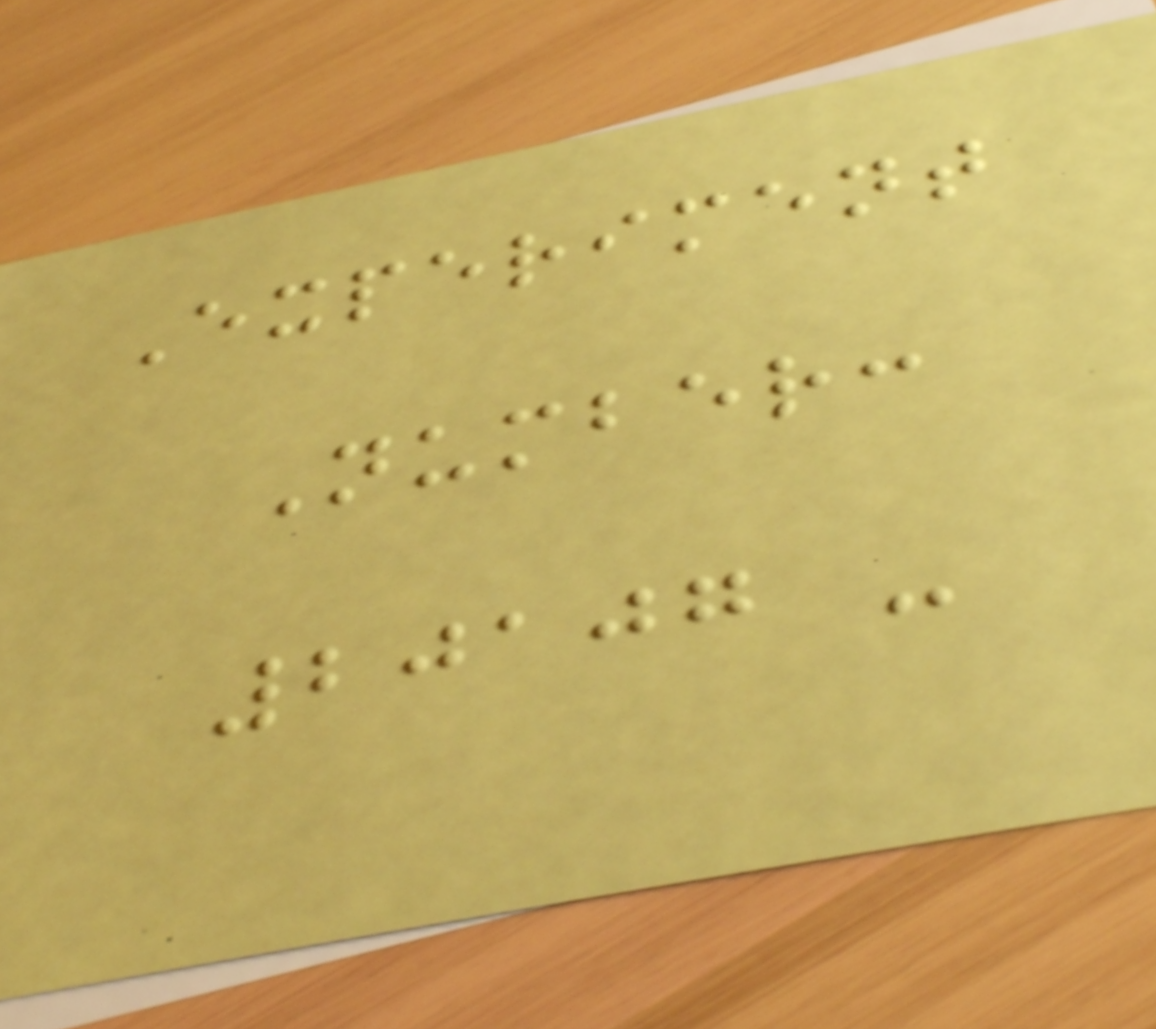Experiment
Number:
20107 -
